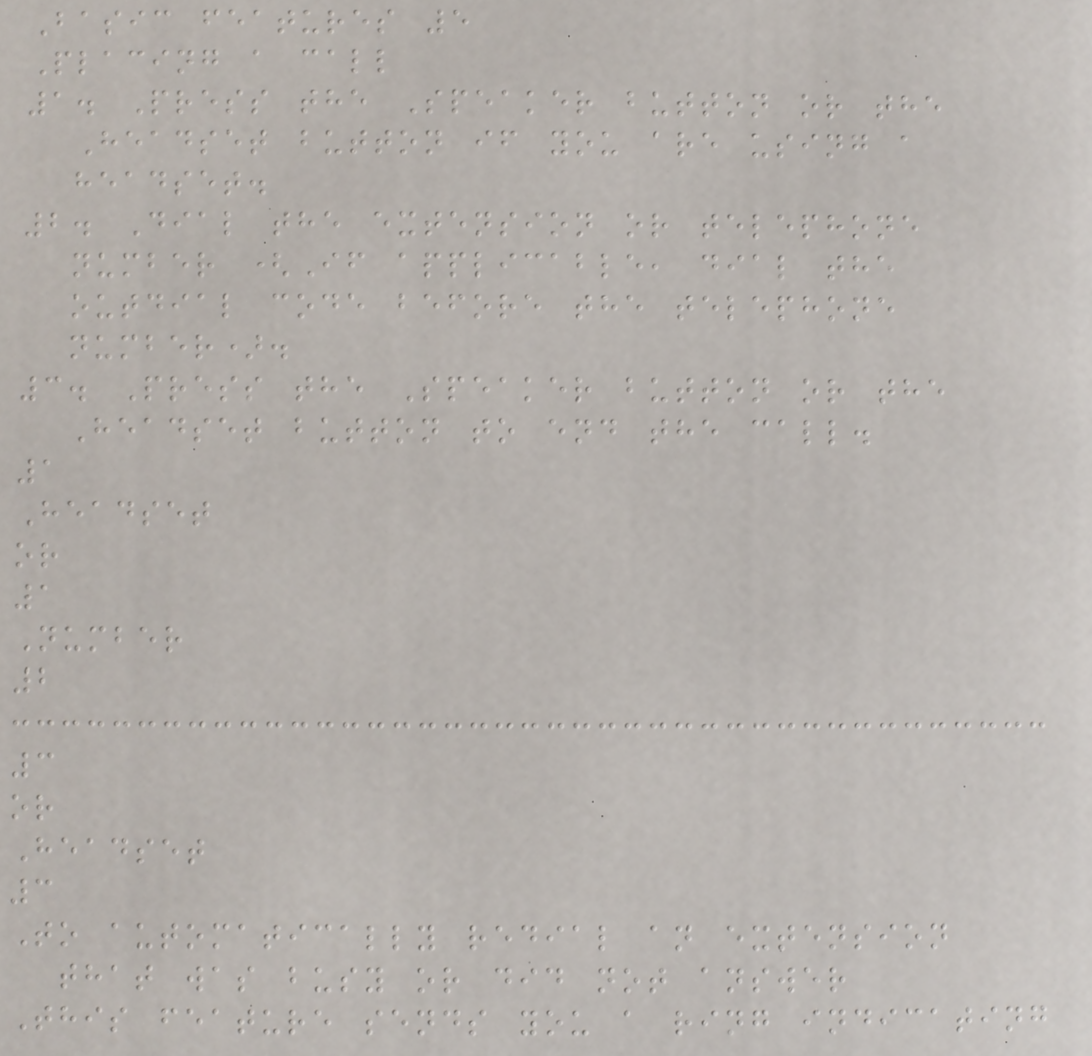Basic features 5
Placing a call
1. Press the Speaker button or the
Headset button if you are using a
headset.
2. Dial the extension or telephone
number (If applicable, dial the
outdial code before the telephone
number).
3. Press the Speaker button or the
Headset button to end the call.
1
Headset
or
1
Number
2
3
or
Headset
3
To automatically redial an extension
that was busy or did not answer
This feature sends you a ring indicating
